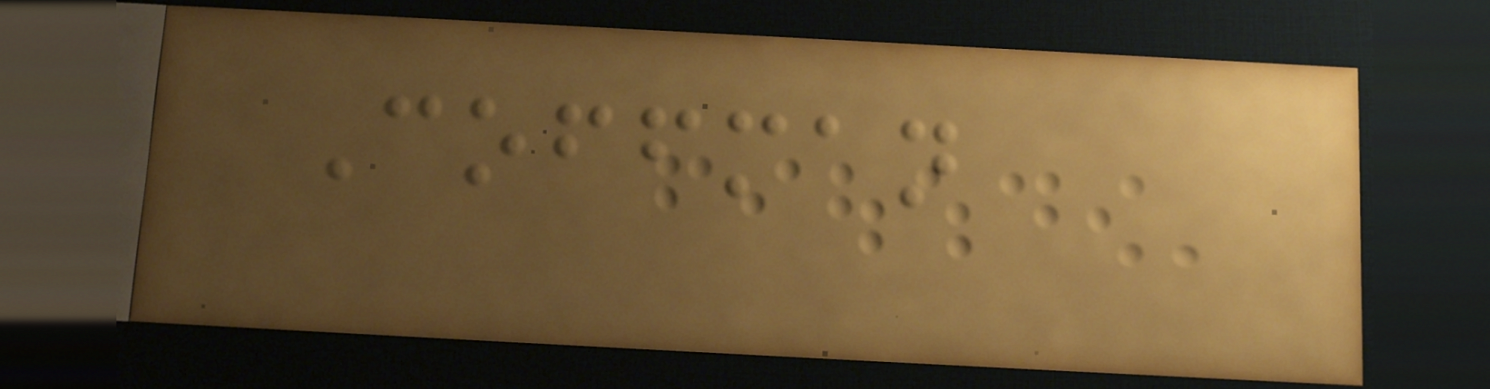Coffman
